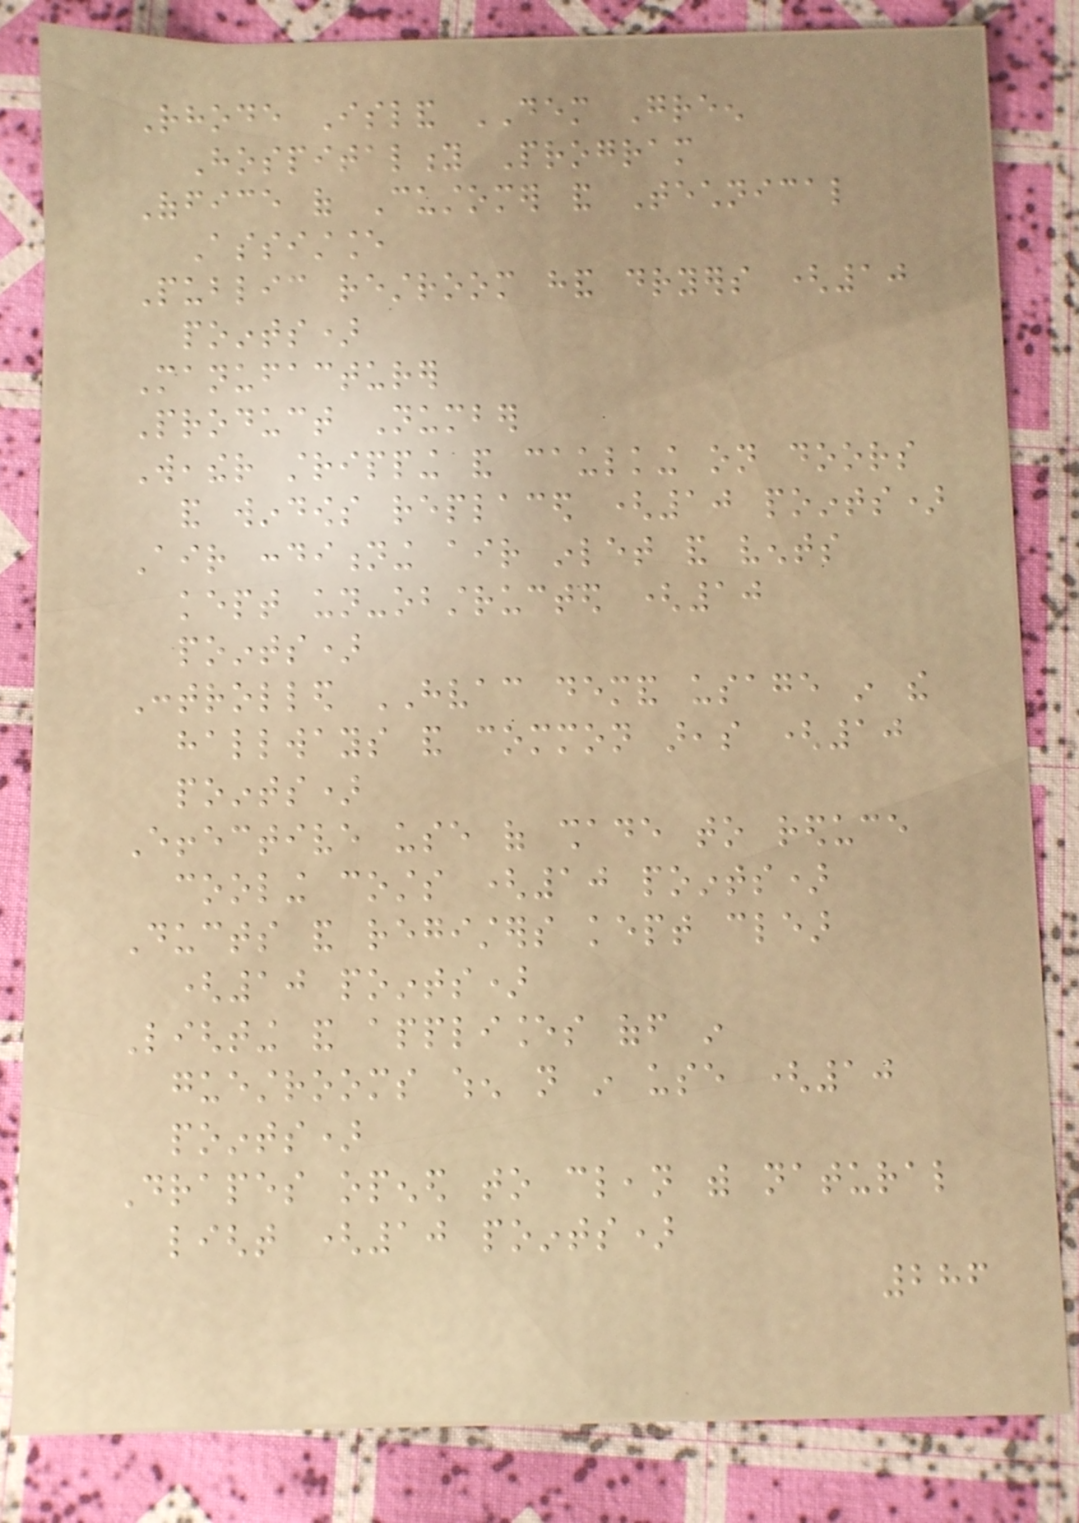Rhode Island DEM Green
Hospitality Program
Office of Customer and Technical
Assistance
Public restroom hand dryers (10
points)
Manufacturer
Product Number
Weather stripping and caulking on doors
and windows replaced (10 points)
Air conditioning air inlet and vents
kept un-obstructed (10
points)
Controlled HVAC demand usage in the
hallways and common areas (10
points)
Effective use of shade to reduce
cooling costs (10 points)
Ducts and registers kept clear
(10 points)
Lighting and appliances off in
guestrooms when not in use (10
points)
Drapes opened to clean with natural
light (10 points)
286
